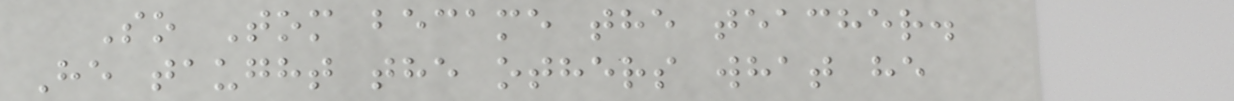So Tom became the teacher.
He taught the others what he
